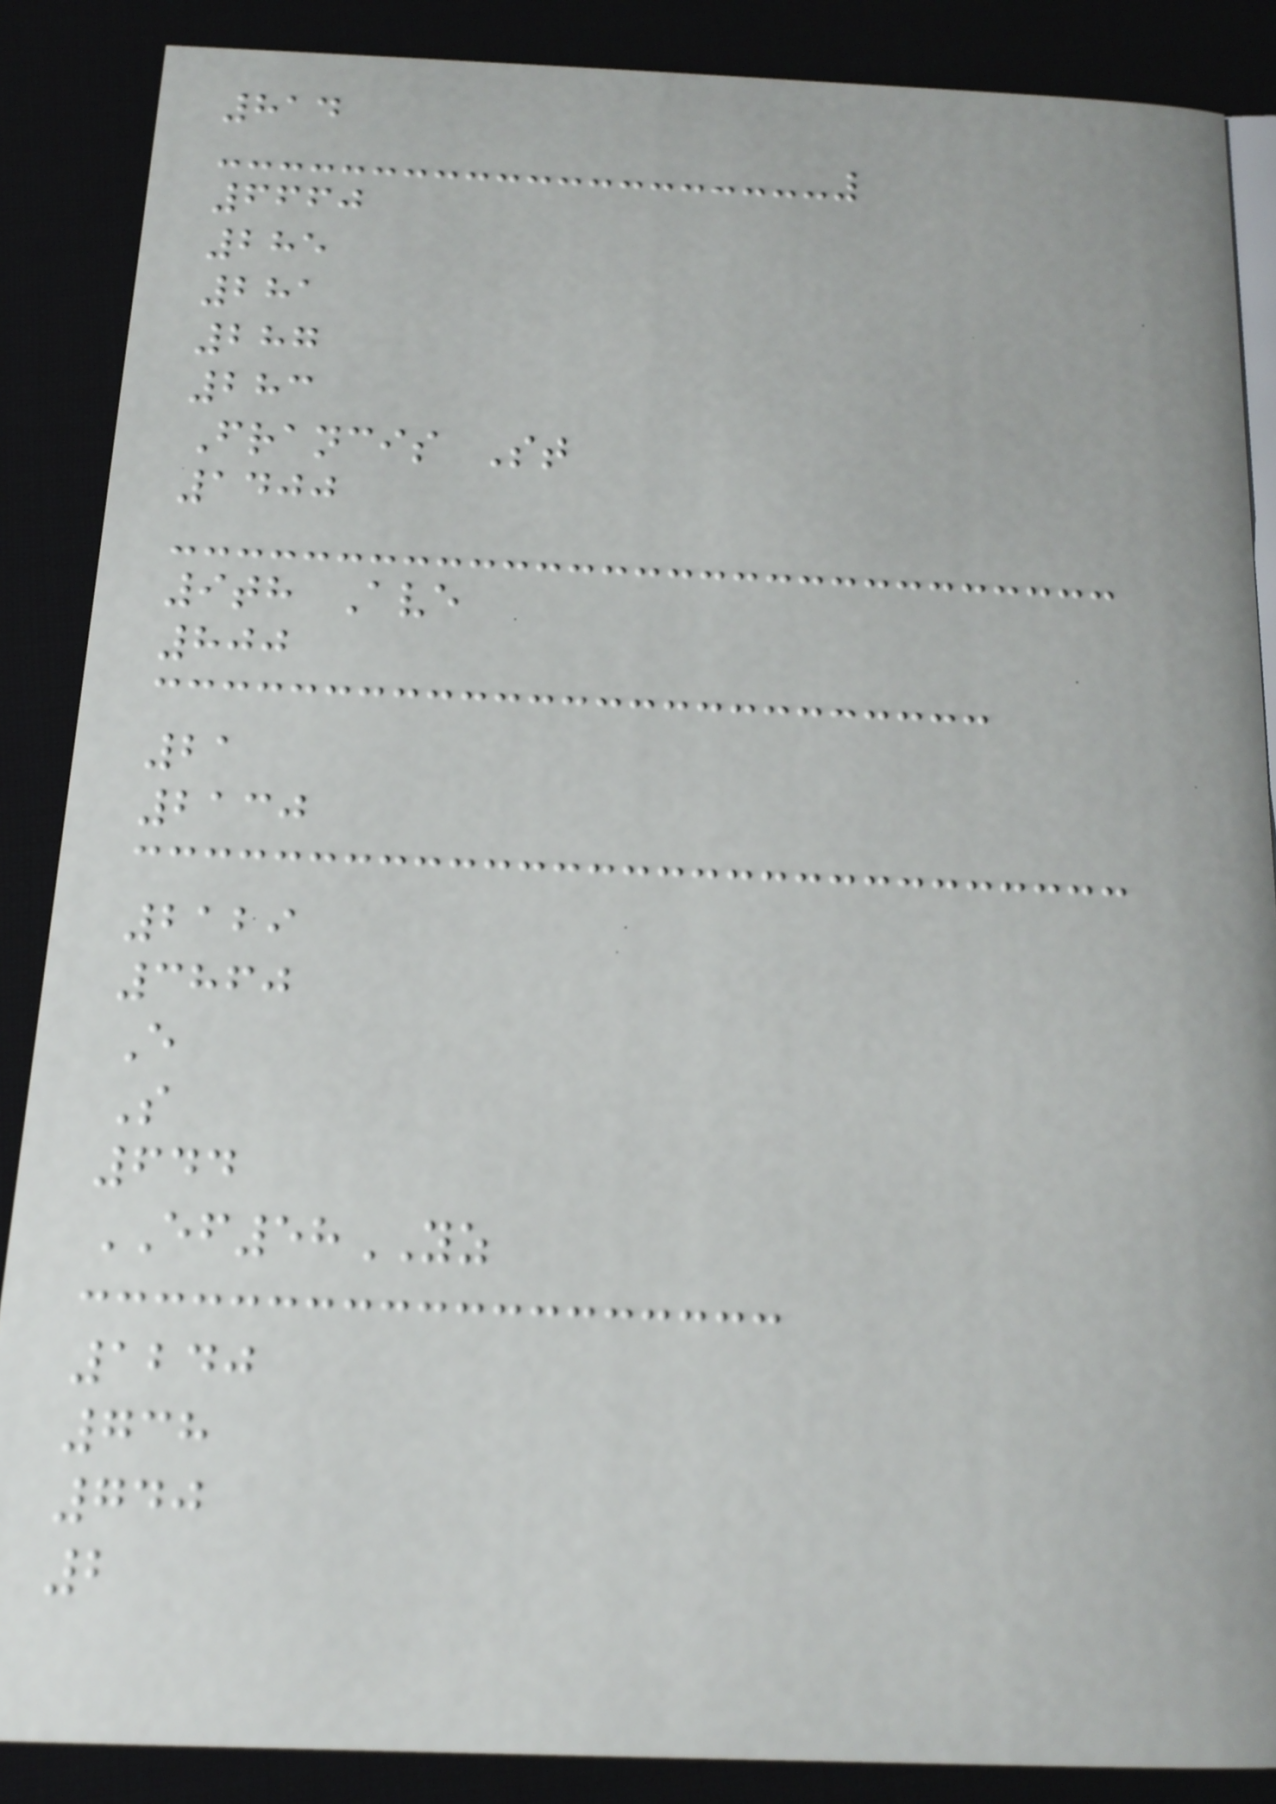814
6660
285
281
287
283
Francis St
1400
9th Ave
800
21
2130
2129
3860
E
S
644
EF58YZ
1240
738
740
2
